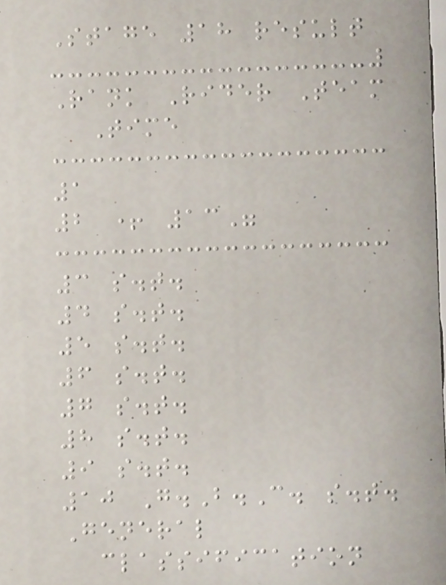Stage 18 result
Rank Rider Team
Time
1
2 + 13"
3 s.t.
4 s.t.
5 s.t.
6 s.t.
7 s.t.
8 s.t.
9 s.t.
10 G.B.C. s.t.
General
classification
